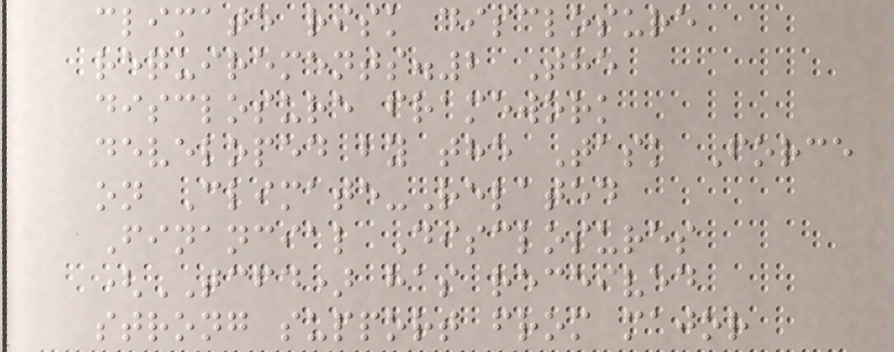climate risk disclosure
requirements.2 The
disclosure framework
developed by the Task Force
on Climate-Related
Financial Disclosures
(TCFD) has received
strong support from major
